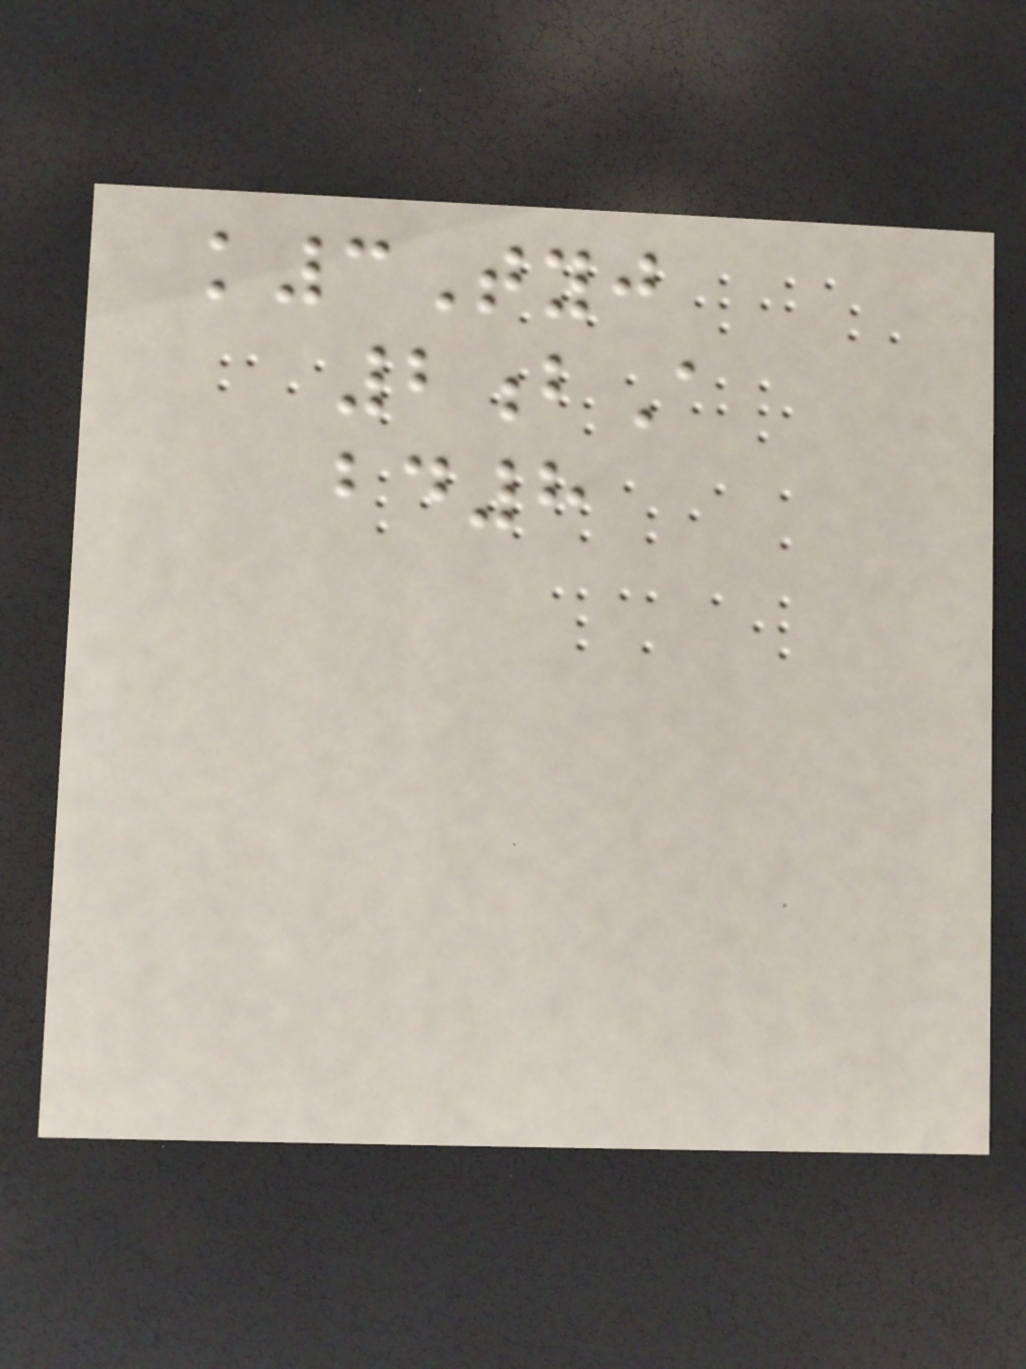k3Tyj
2bA
bd8
